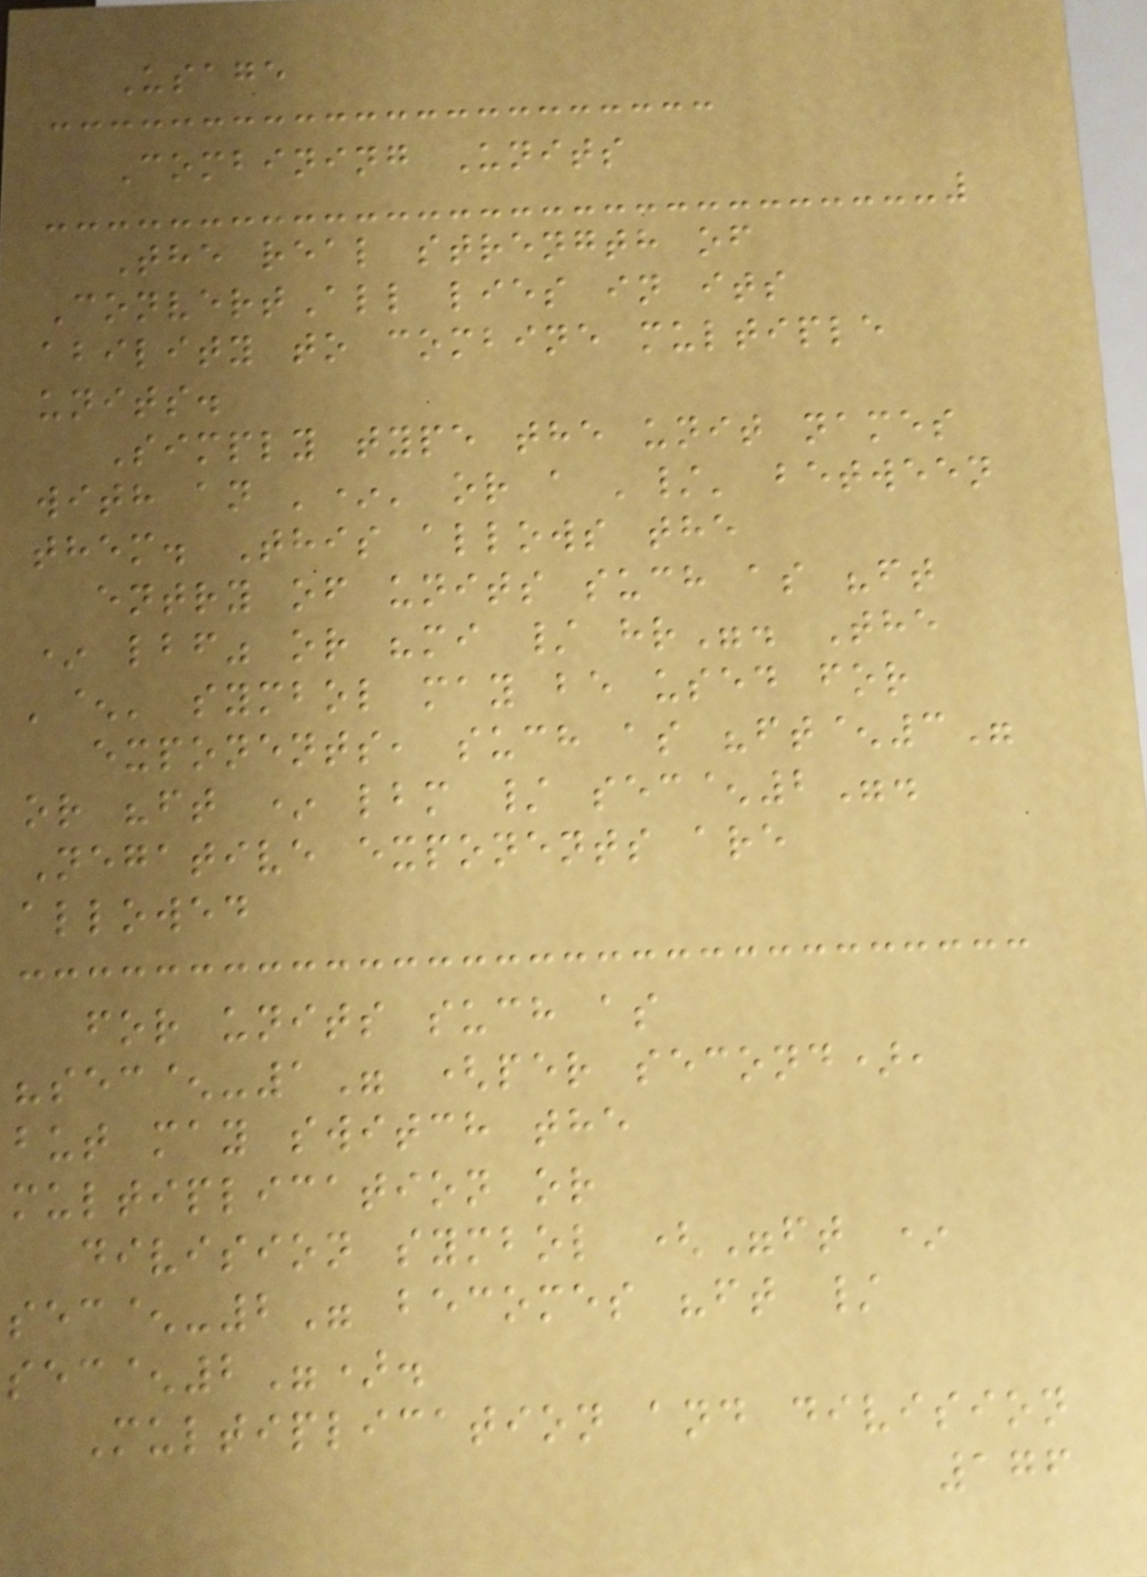Usage
Combining Units
The real strength of
ConvertAll lies in its
ability to combine multiple
units.
Simply type the unit names
with an '*' or a '/' between
them. This allows the
entry of units such as "ft
* lbf" or "mi / hr". The
'^' symbol may be used for
exponents, such as "ft^3"
or "ft * lbm / sec^2".
Negative exponents are
allowed
for units such as
"sec^-1" (per second),
but may switch the
multiplication or
division symbol ("ft *
sec^-2" becomes "ft /
sec^2").
Multiplication and division
176
